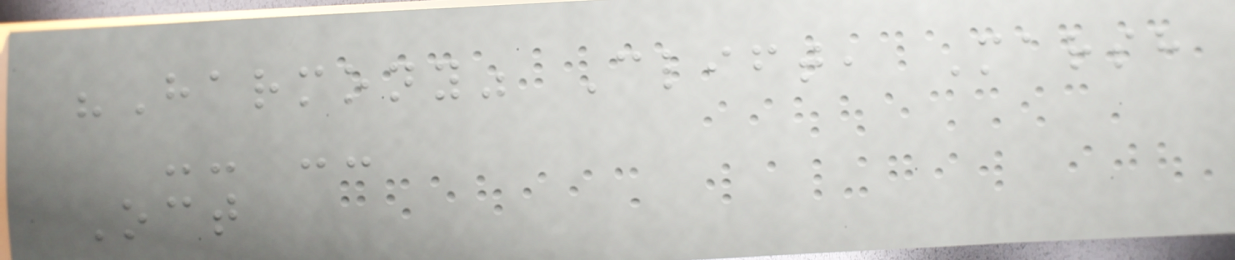"Harmony" Clift, Marsh
-- --
Oct
